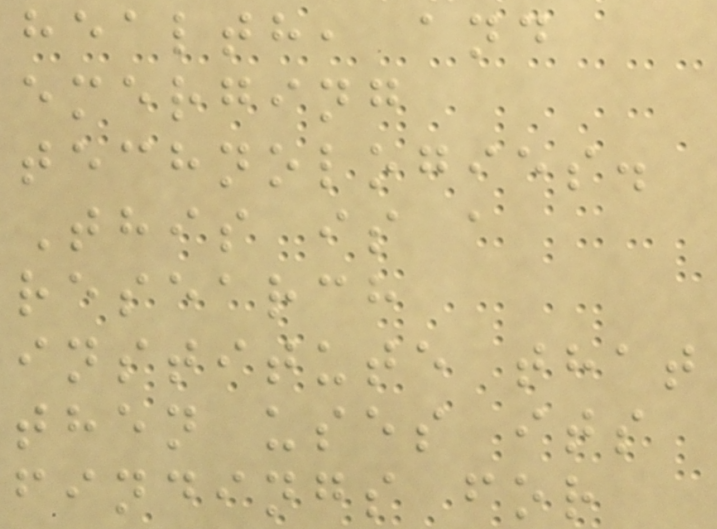health, and
emerging
technologies.
This is a
research
institute that
then uses its
findings for
